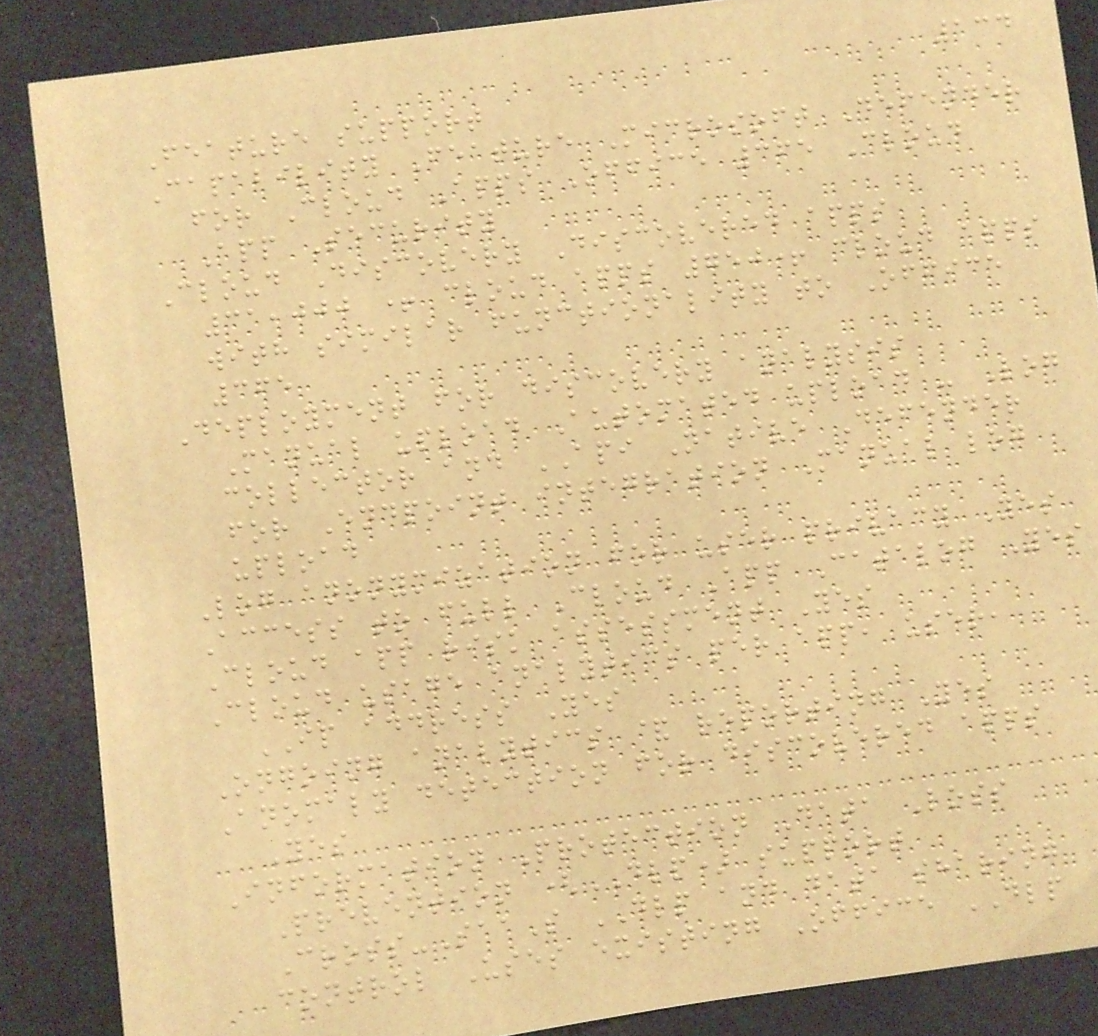134
Feature support
Capability Feature Microsoft Defender
for Cloud Apps Office 365 Cloud
App Security
Cloud Discovery Discovered apps
31,000 + cloud apps 750+ cloud apps
with similar functionality to Office
365
Deployment for discovery analysis
Manual upload Automated upload - Log
collector and API Native Defender
for Endpoint integration Manual log
upload
Log anonymization for user privacy Yes
Access to full Cloud App Catalog Yes
Cloud app risk assessment Yes
Cloud usage analytics per app, user,
IP address Yes
Ongoing analytics & reporting Yes
Anomaly detection for discovered apps
Yes
Information Protection Data Loss
Prevention (DLP) support
Cross-SaaS DLP and data sharing
control Uses existing Office DLP
